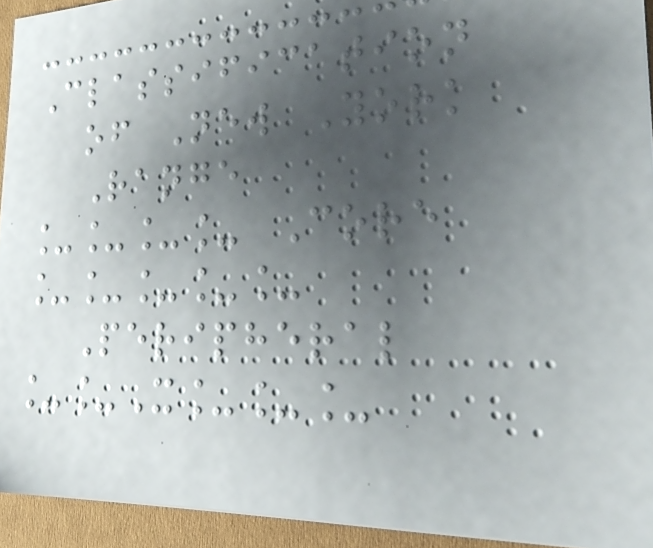Classification
of New York
Range
____ Core
_____
Peripheral
__X___
